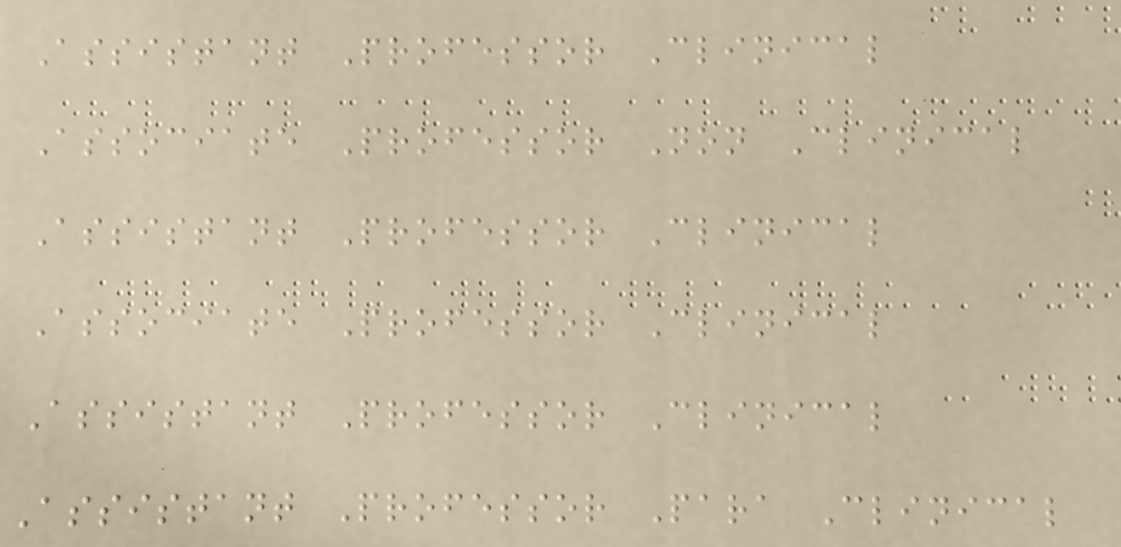Assistant Professor Clinical
Associate Professor Non Clinical
Assistant Professor Clinical
Associate Professor Clinical
Assistant Professor Clinical
Assistant Professor Para Clinical
